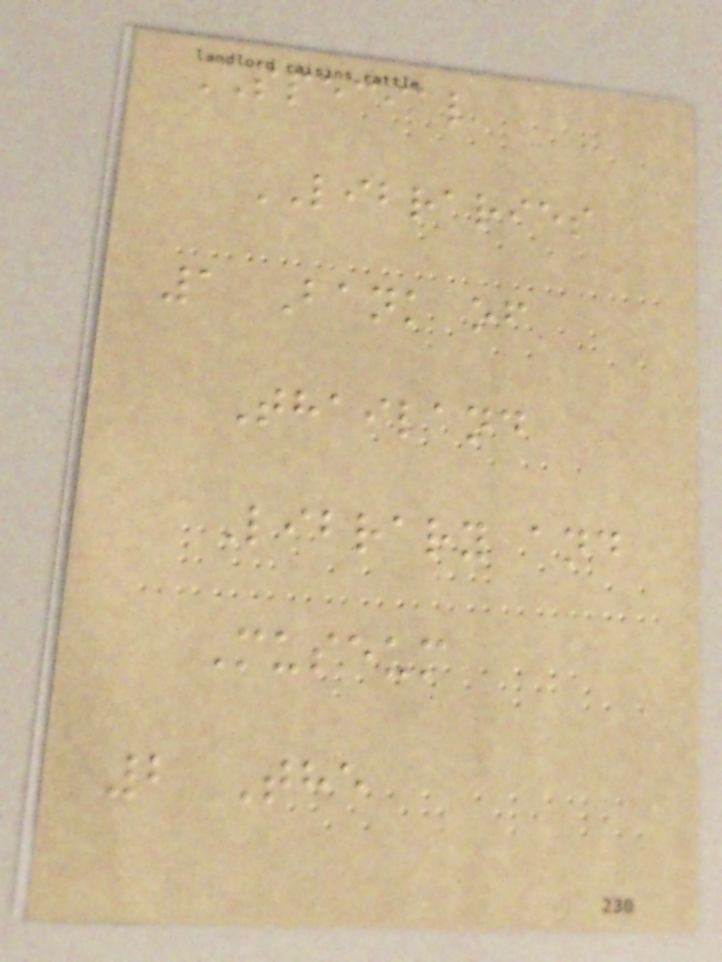SPECIAL
LIBRARIES
1 Bank of
Thailand
Library and
Museum
2 The
